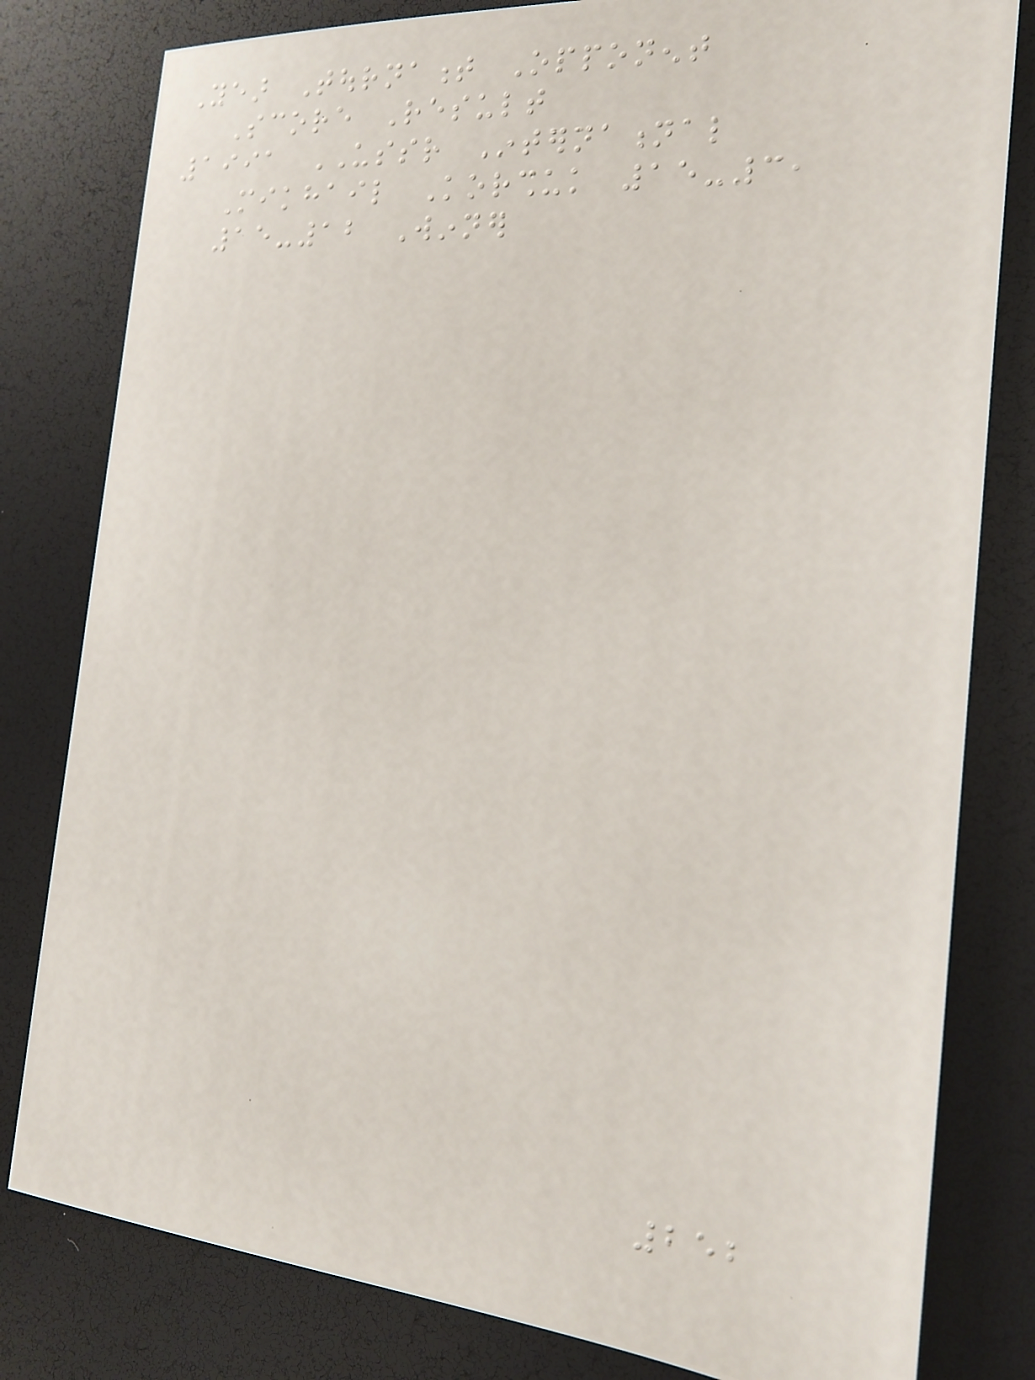Year Tournament Opponent
Score Result
1991 USSR International
Mikhail Korshuk 15-3,
15-12 Winner
252
